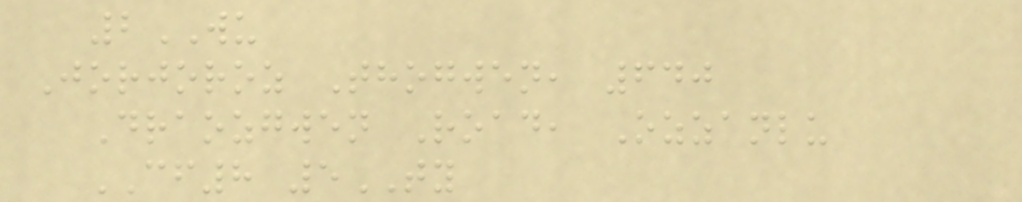2WU
Jorjoroz Thogwen, 640
Draozgwen Road, Ozzanlu
CF8 5TY
